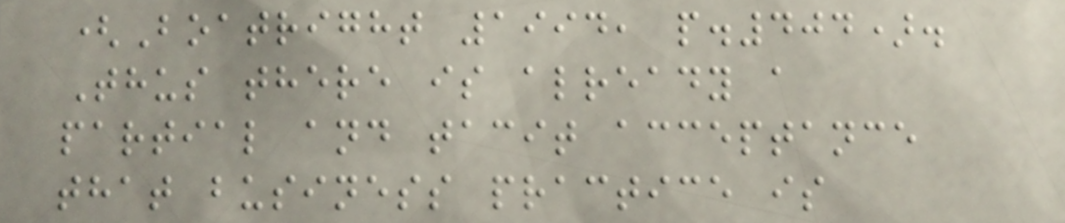(Boatright 1994, p.404).
Thus there is already a
partial and tacit acceptance
that business practice is
